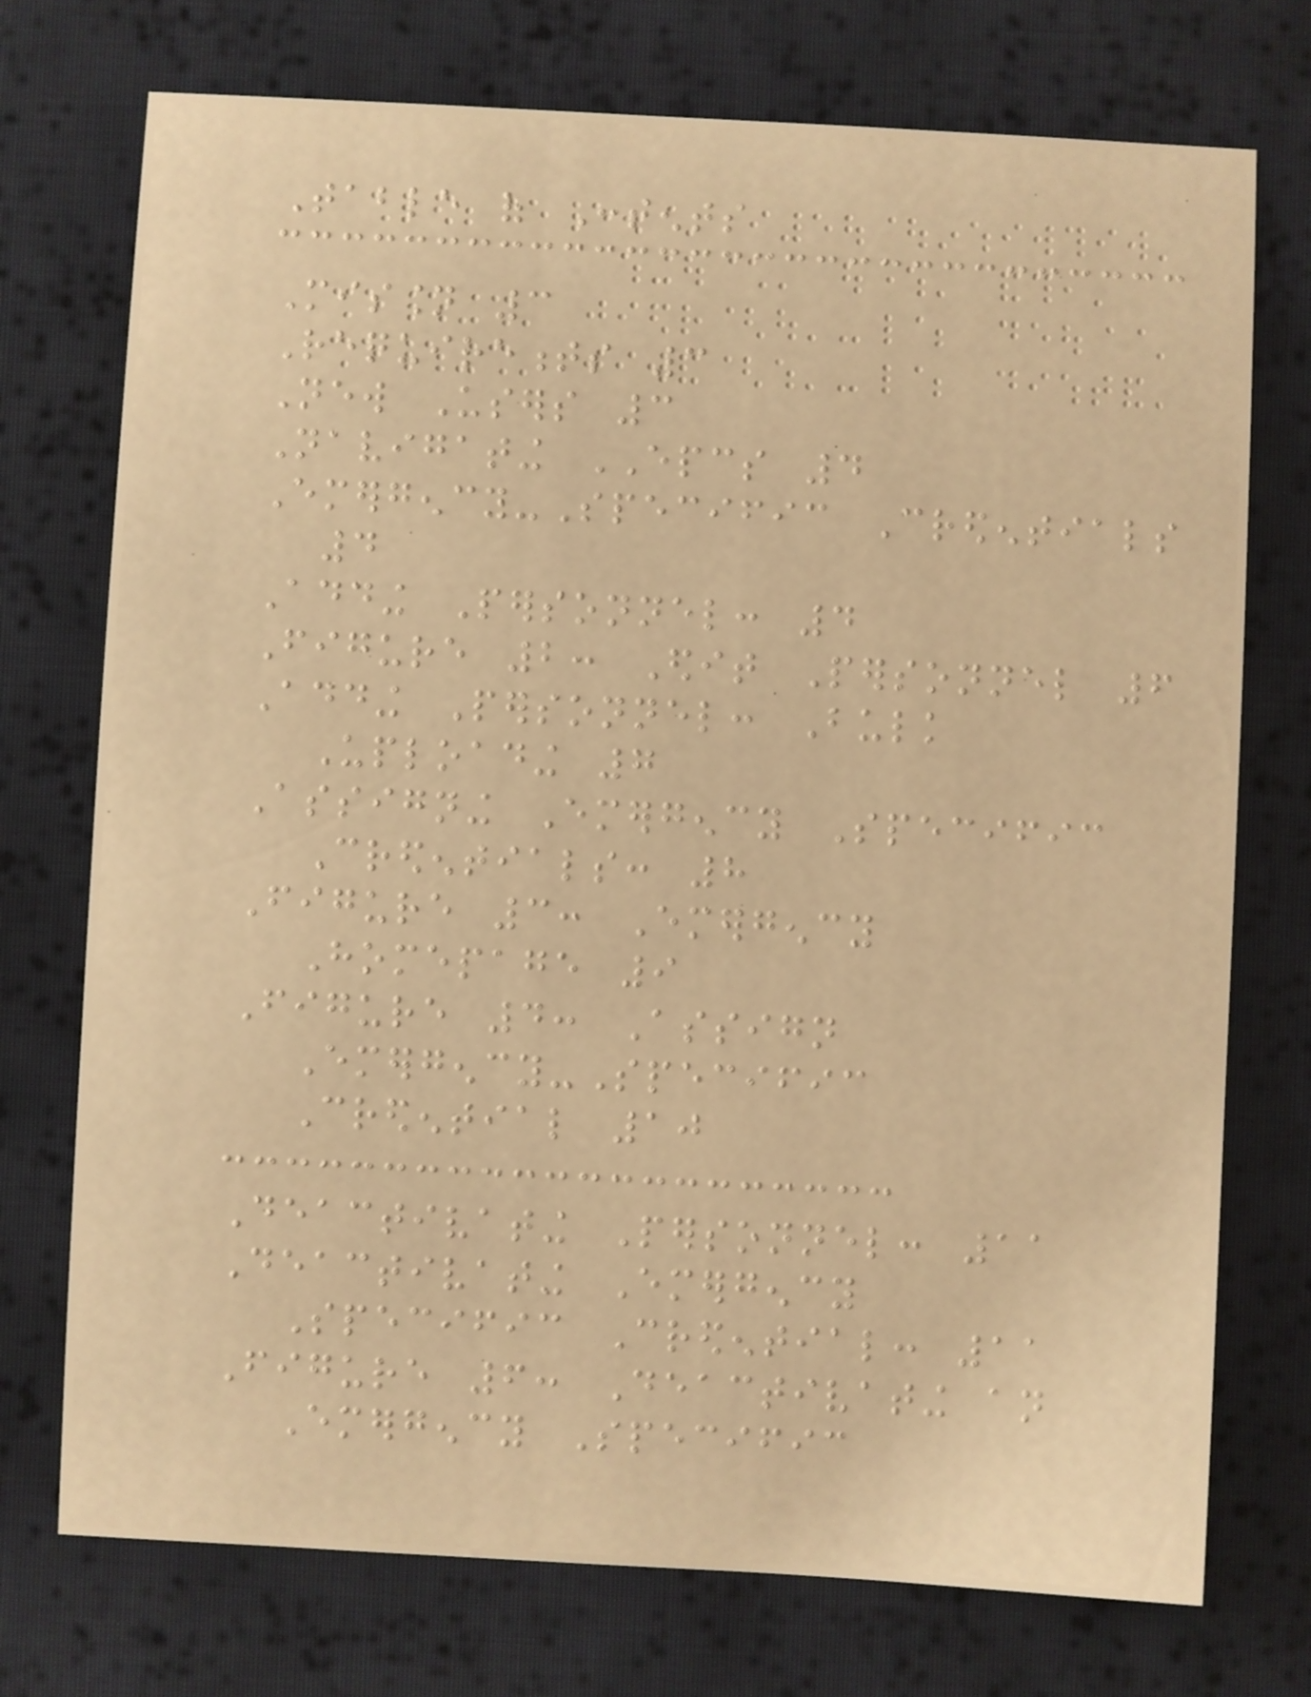Table of Contents
Mission 3
Requirements 3
New Users 3
Navigating EPCS 4
Emergency-Specific Credentials
4
Adding Personnel: 4
Figure 2: Edit Personnel 6
Adding Personnel: Bulk
Uploading 7
Assigning Emergency Specific
Credentials: 8
Figure 3: Emergency
Homepage 9
Figure 4: Assign
Emergency-Specific
Credential 10
Deactivating Personnel: 11
Deactivating Emergency
Specific Credential: 11
Figure 6: Deactivating an
Emergency Specific
